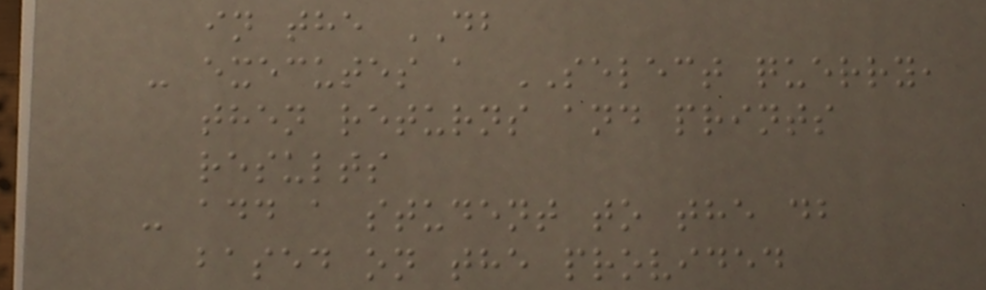in the DB
- executes a SELECT querry,
then returns and prints
results
- add a student to the db
based on the provided
